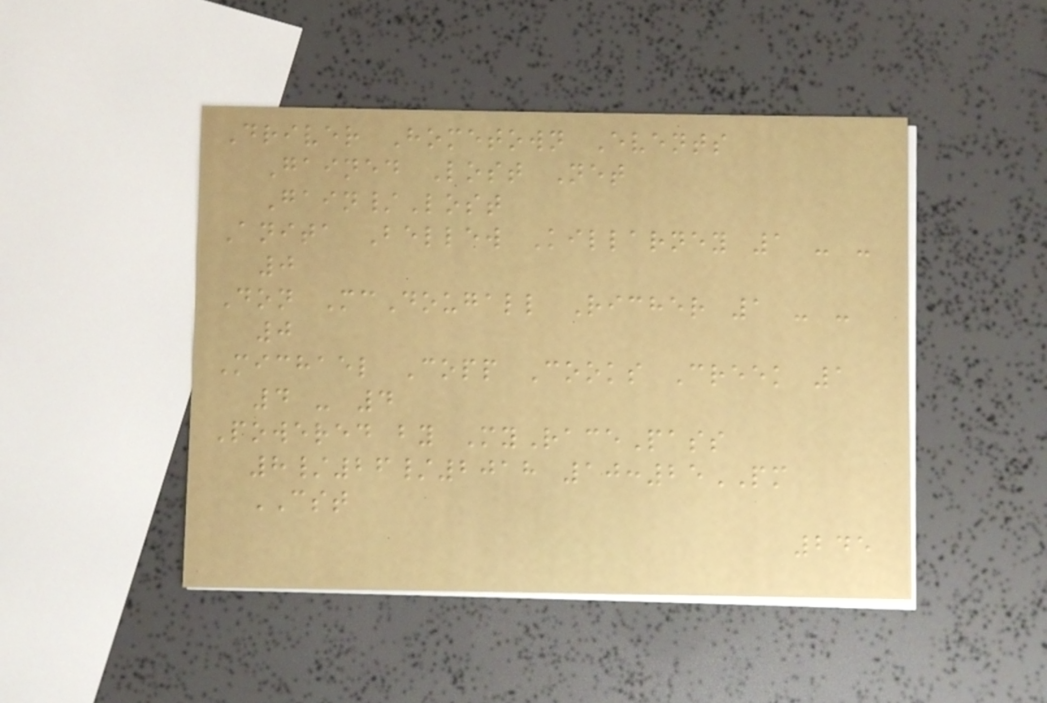Driver Hometown Events
Gained Lost Net
Gain/Lost
Anita Bellew Killarney 1 - -
0
Don McDougall Richer 1 - -
0
Michael Copp Cooks Creek 1
4 - 4
Powered by MyRacePass
8/26/2018 10:25PM
CST
245
